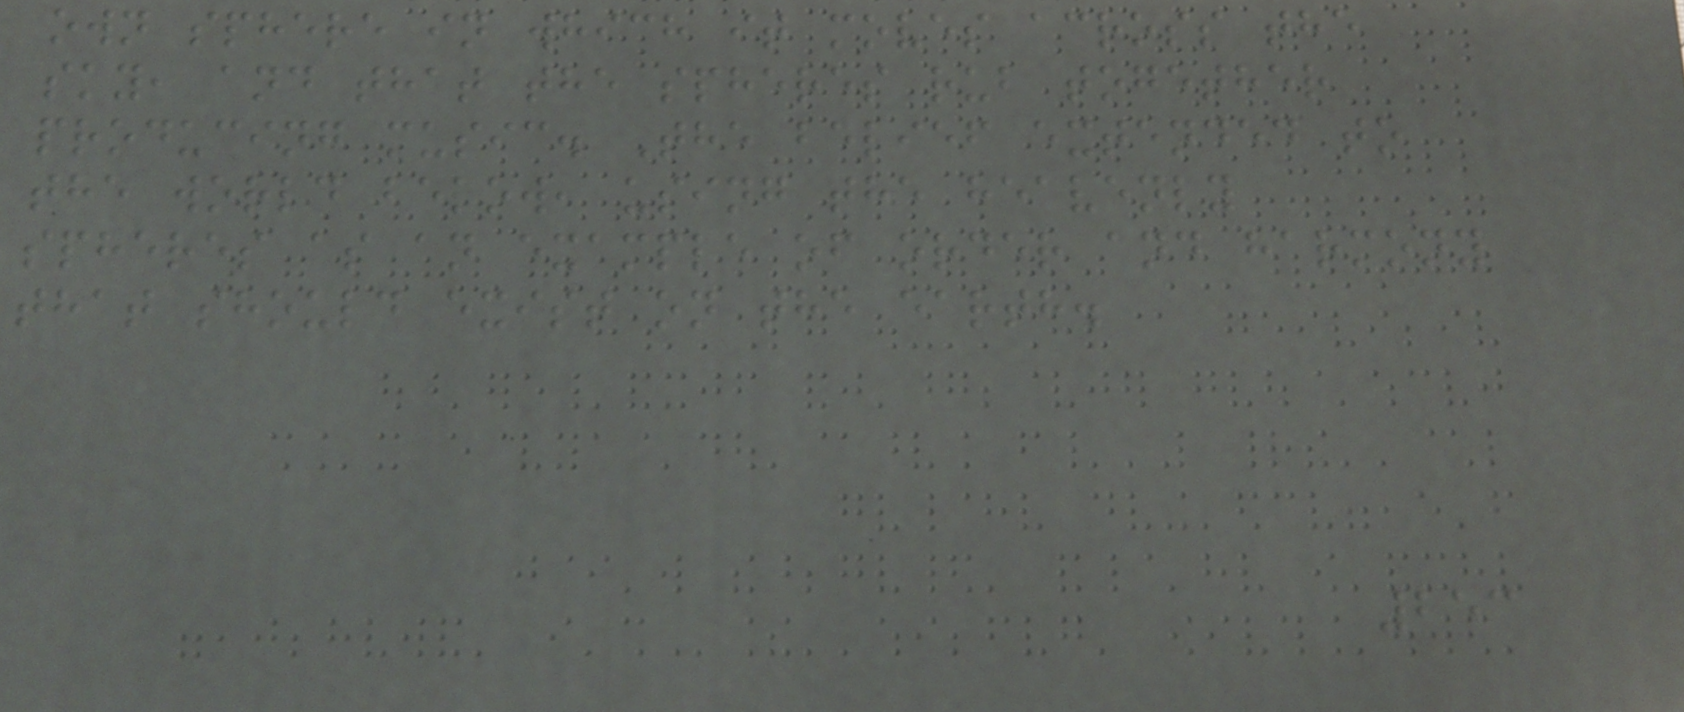own sphere in which it moves across the
sky, and that the spheres rub together
producing music. The belief extended to
the world below, using the heavenly
spheres as an example of order and harmony
that should exist on the earth.
253
